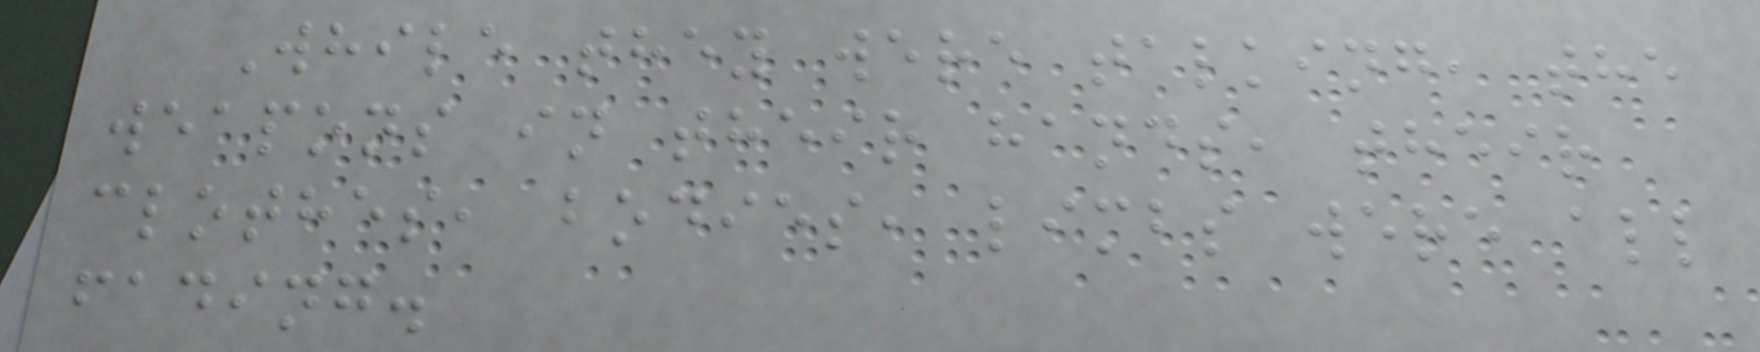While they were talking, the
weapons in their hands, their
clothes, bodies, limbs were all
fading.
